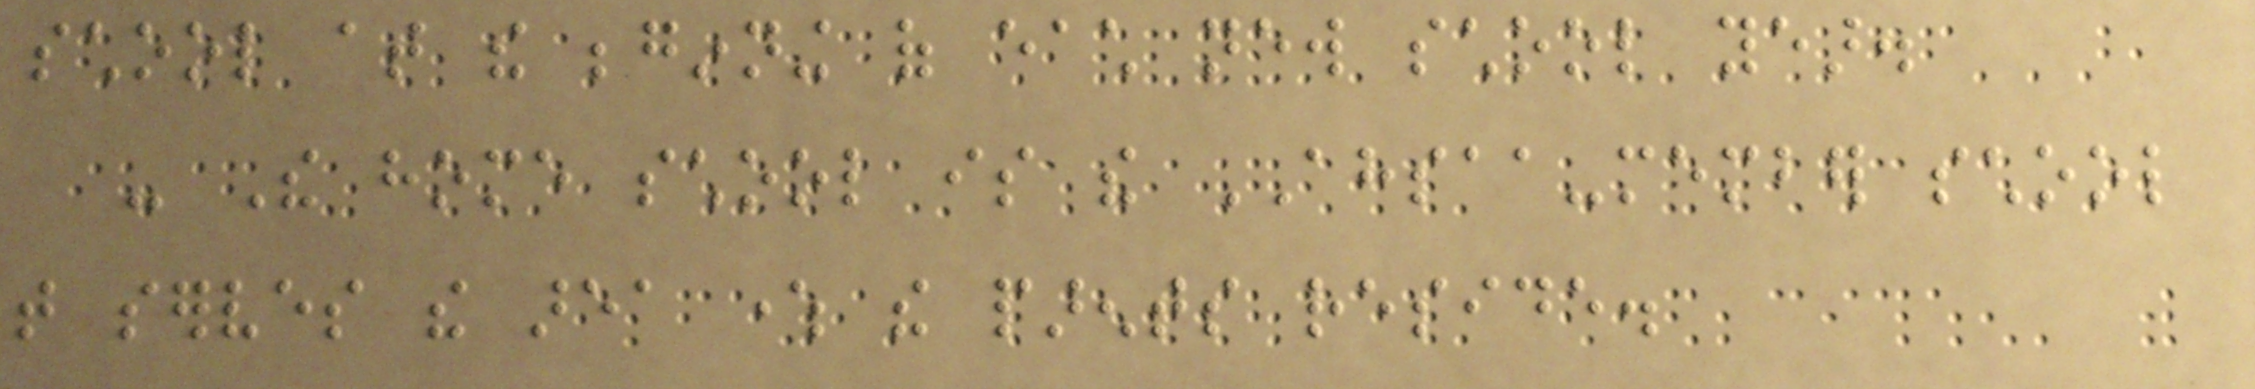school at the beginning of each new school year.
- The home school is the AHSAA-member school
that serves the area where the parents reside.
